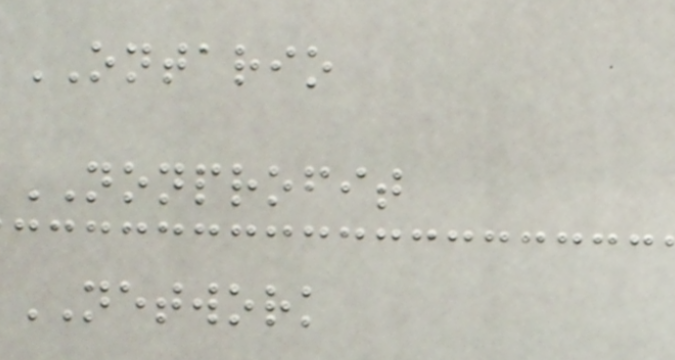ONTARIO
NONPROFIT
NETWORK
